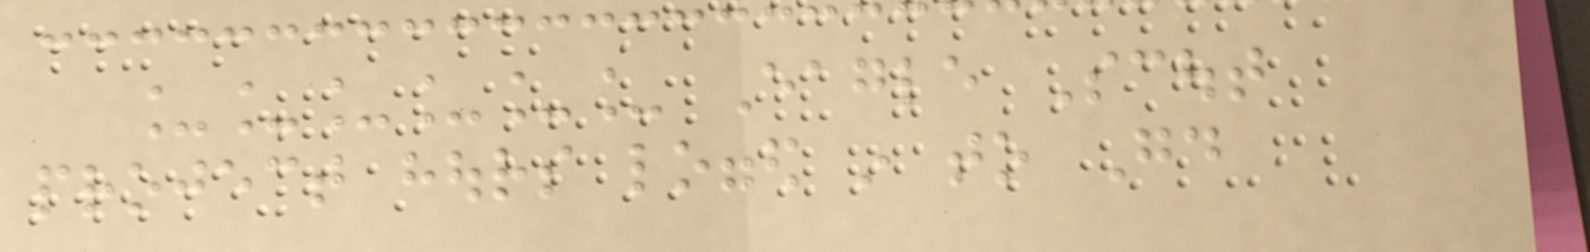______ Eagle Scout
project hours logged in to Good
